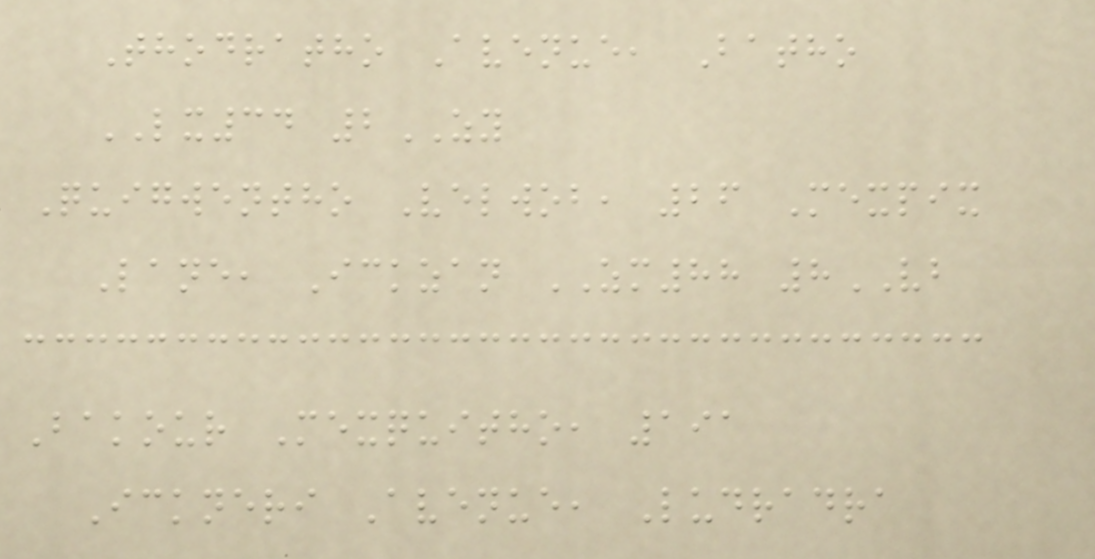Thodratho Avenue, Batho
LX34 2ZY
Quigwentho Velwob, 26 Mexpix
Lane, Ickzan ZM88 8VB
Bakour Mexquitho, 191
Ickneri Avenue, Ludradra
